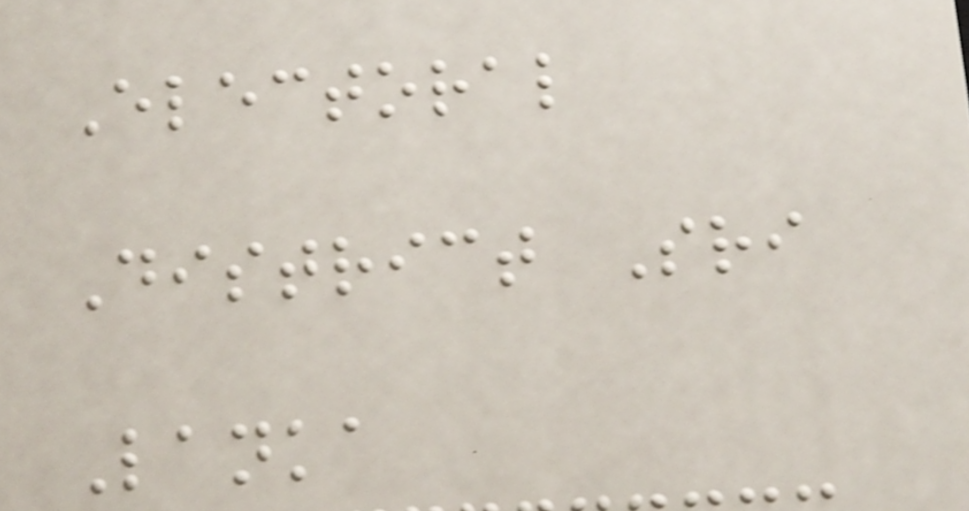Electoral
District Sri
Lanka
